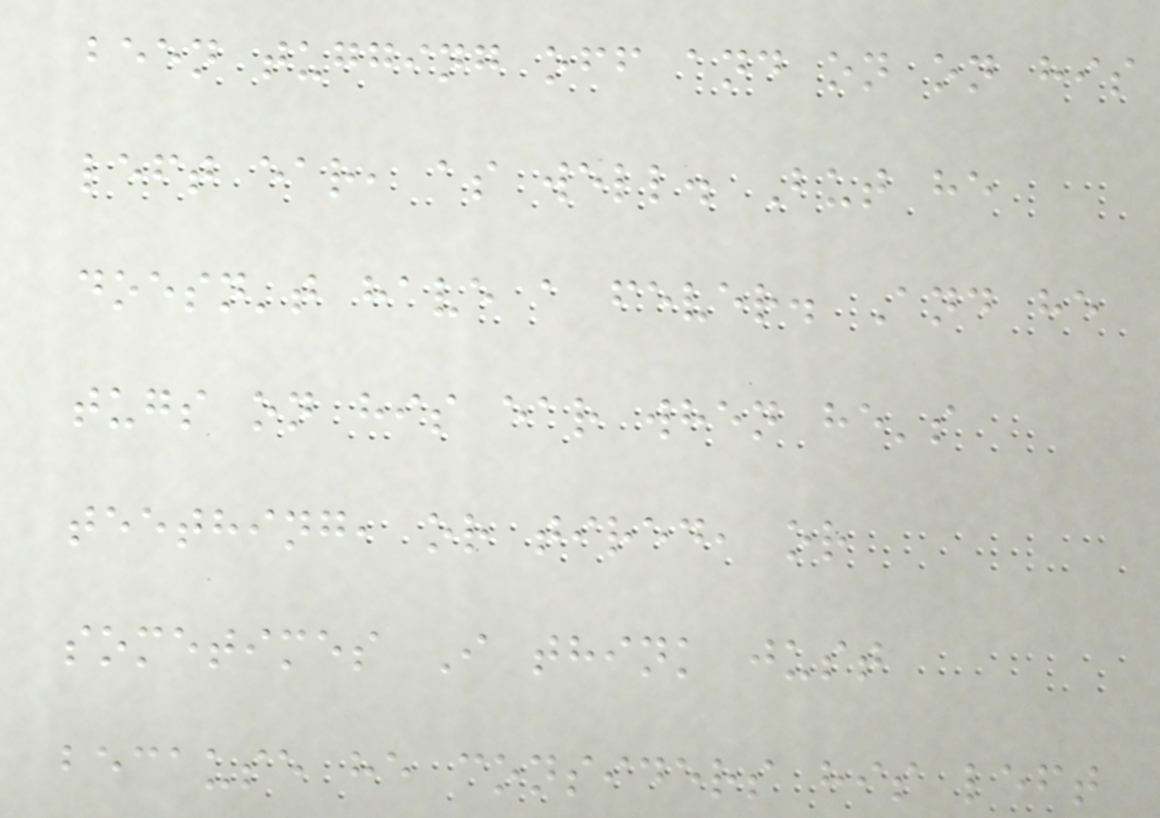been tugging off and on on his
left ear, as well. But he
doesn't have a fever. And he
tugs on his ear when he's
teething, or tired, or
sometimes I think just
because he considers his left
